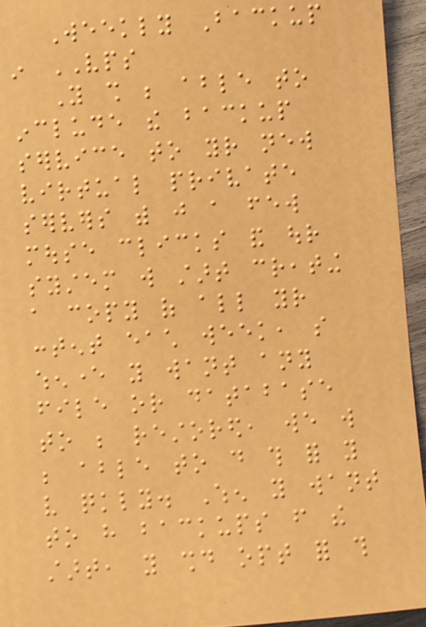Weekly Backup
in VPS
You shall be able to
include the backup
service to your new
virtual private
servers with just a few
mouse clicks and our
system will start creating
a copy of all your
content each week, so
whenever you want any
file or database
to be restored, we will
be able to do this for you
very quickly. When you want
to have backups from the
start, you should opt for this
